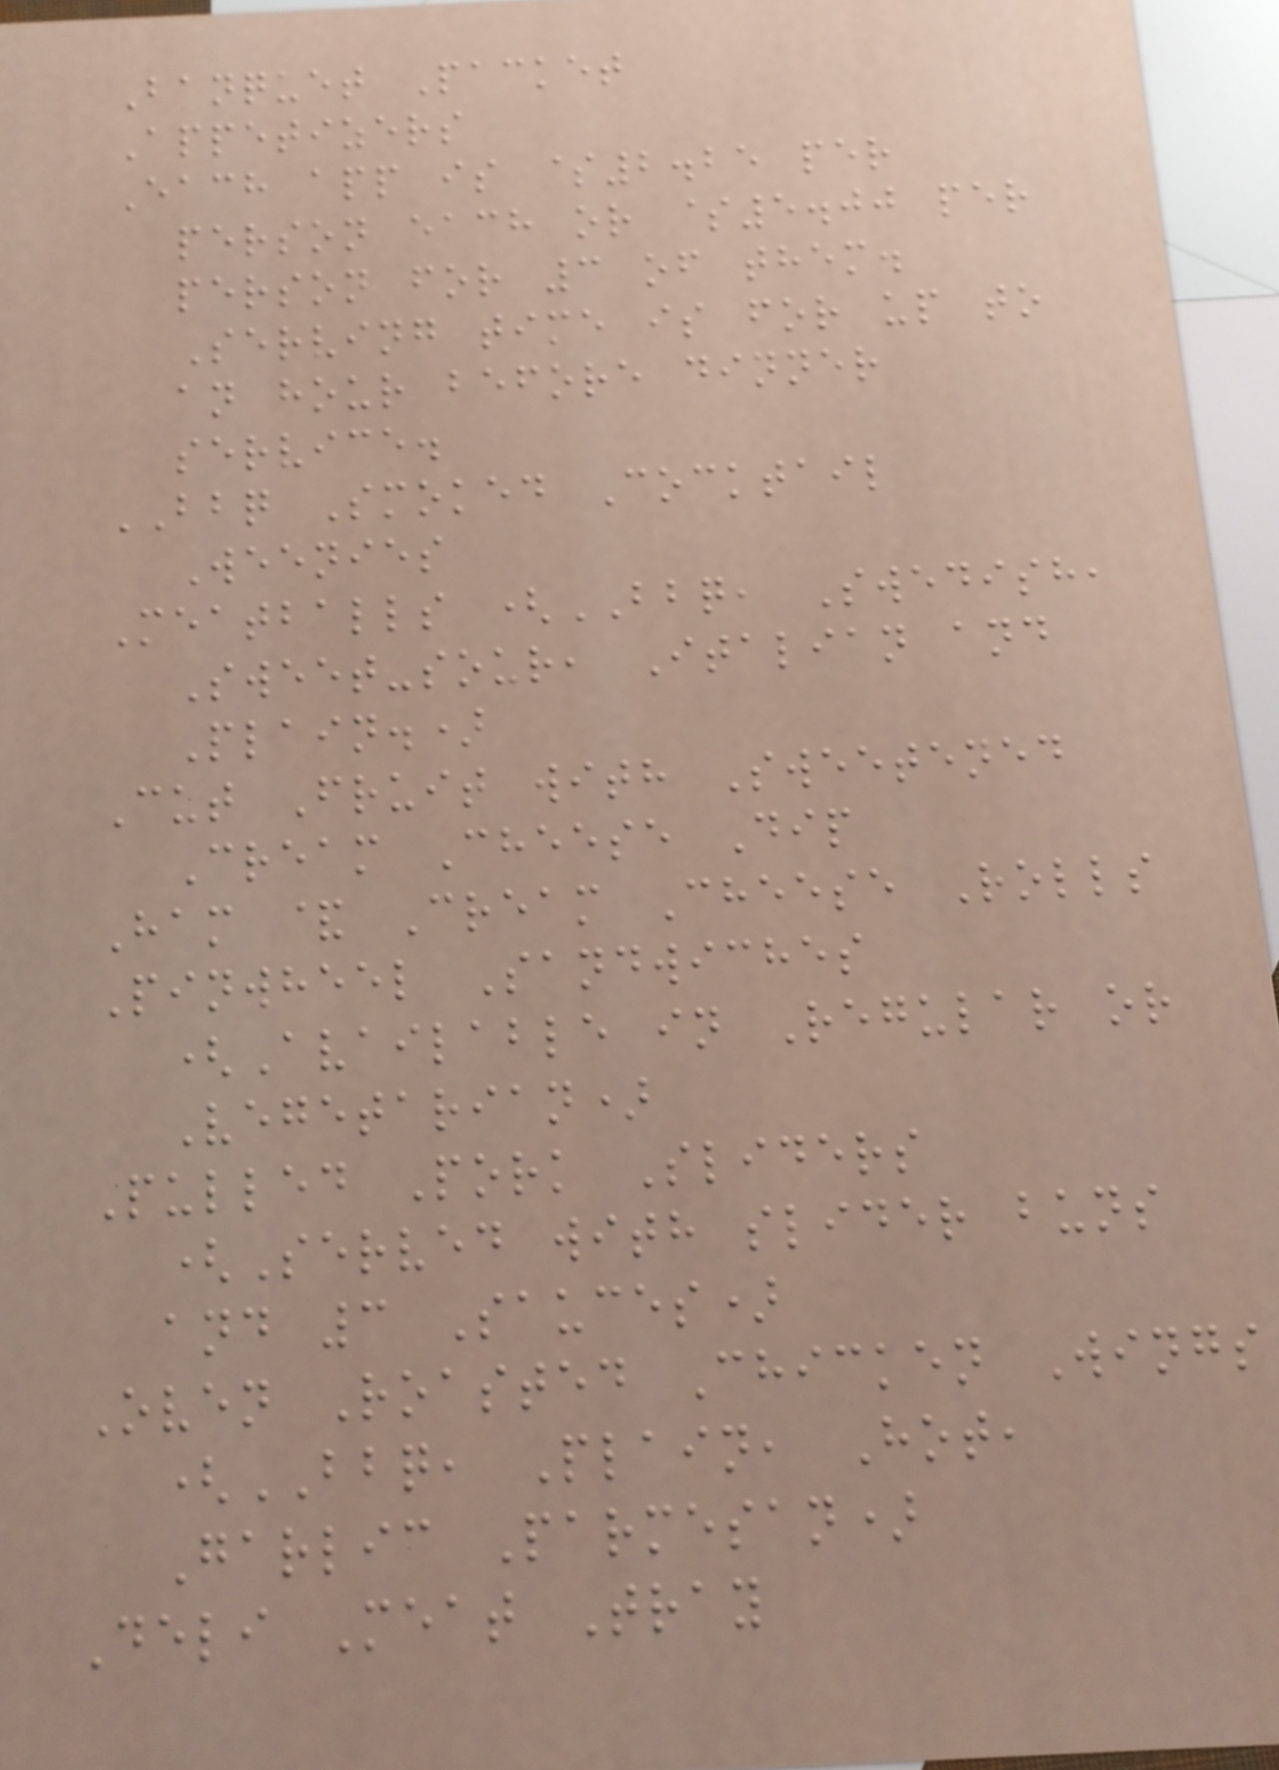Banquet Packet
Appetizers
Each app is $2.25 per
person each or $5.00 per
person for 3 of them.
Serving time is for up to
an hour before dinner
service.
BBQ Smoked Cocktail
Weenies
Meatballs (BBQ, Swedish,
Sweet-sour, Italian and
Plain.)
Cut Fruit with Sweetened
Cream Cheese Dip
Ham & Cream Cheese Rolls
Pinwheel Sandwiches
(Available in Regular or
Vegetarian)
Pulled Pork Sliders
(Served with slider buns
and 3 Sauces)
Oven Roasted Chicken Wings
(BBQ, Plain, Hot,
Garlic Parmesan)
Deli Meat Tray
